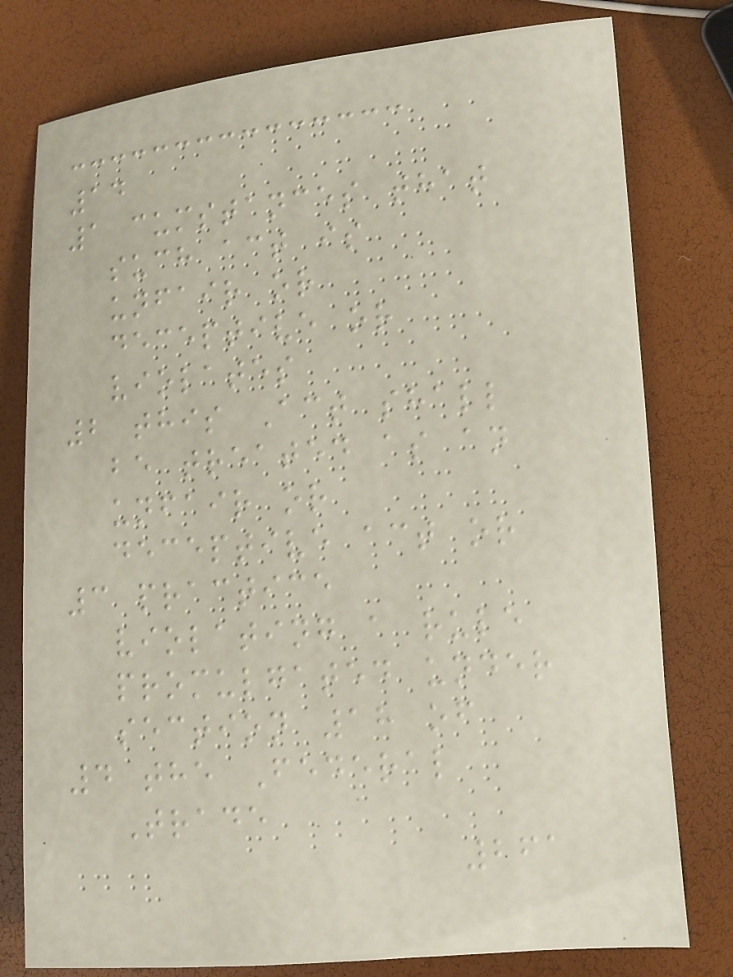14
1 cumstances that
such act is
unfair or
deceptive or
violates
2 this Act shall
be treated as an
unfair or
deceptive act or
3 practice
violating a rule
promulgated under
section 18 of
4 the Federal
Trade
261
